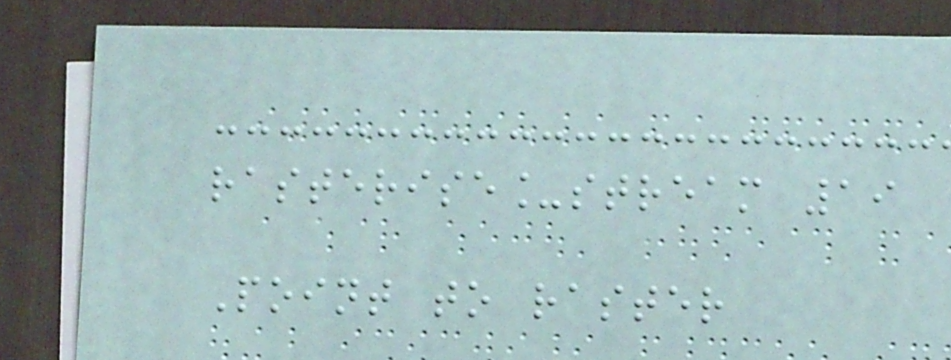rasterise_stream 19
Point to raster
